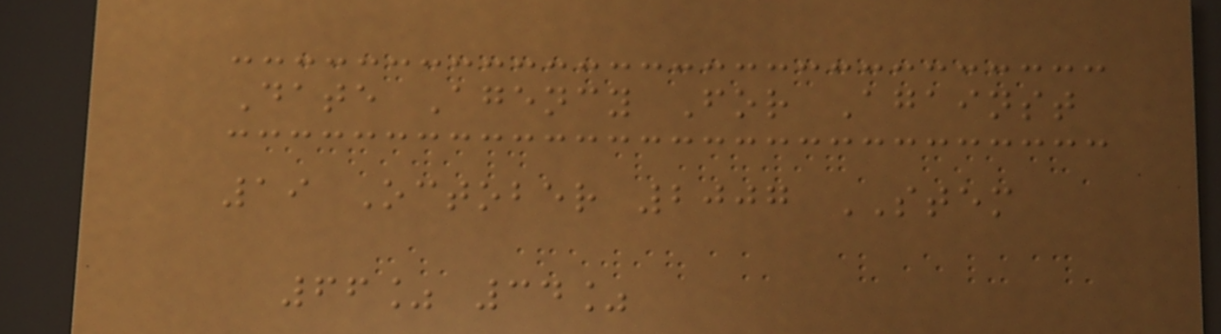Date Agency For Against
19 October 2007 STEM
66% 34%
